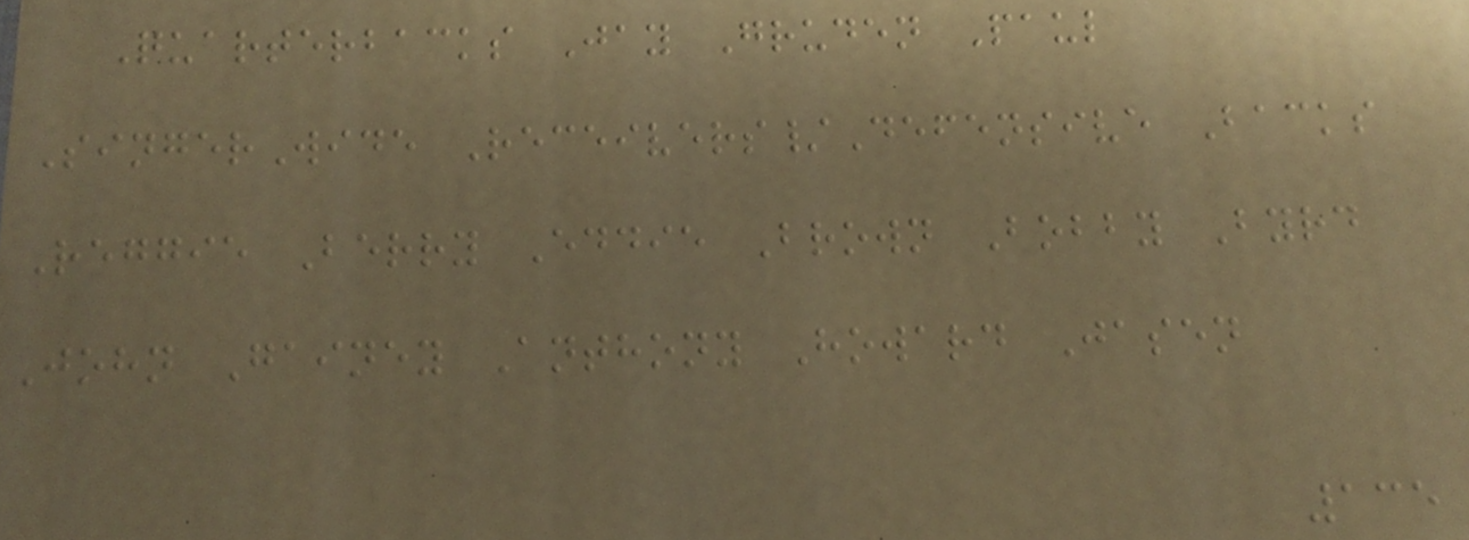Quarterbacks Jay Gruden Paul
SingerWide Receivers/Defensive Backs
Reggie Berry Eddie Brown Bobby Byrd
John Gainey Anthony Howard Jasen
135
